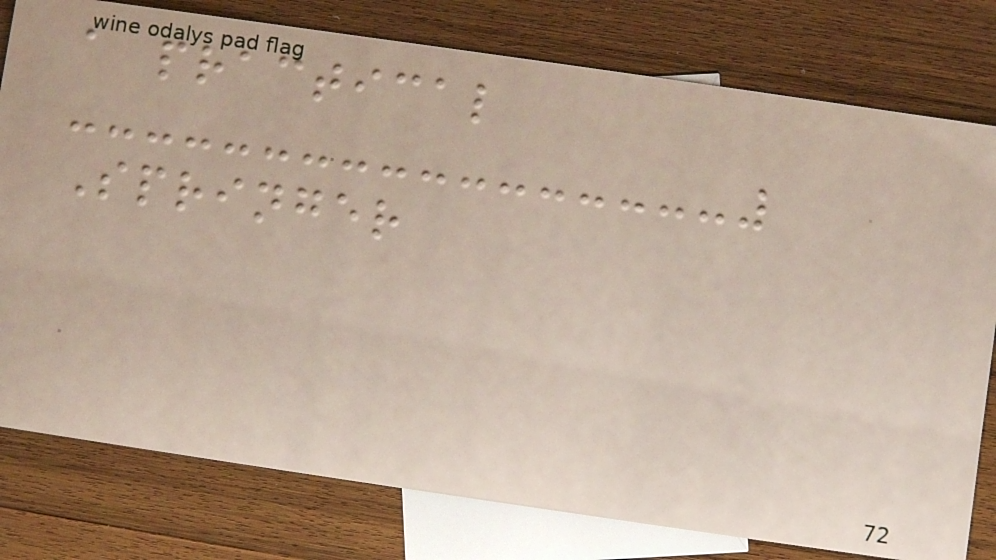a practical
Springer
